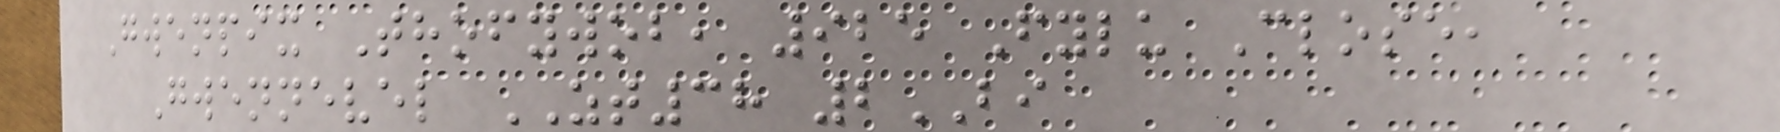Gwenpix Thofywob, 925 Fylu Close,
Gwennevel ZT38 2BI
